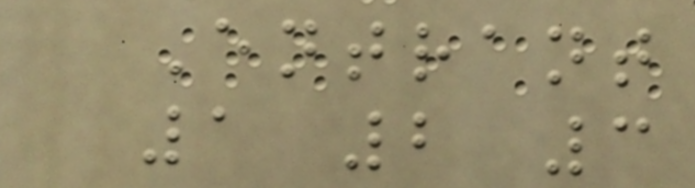Entrant
1 2 3
